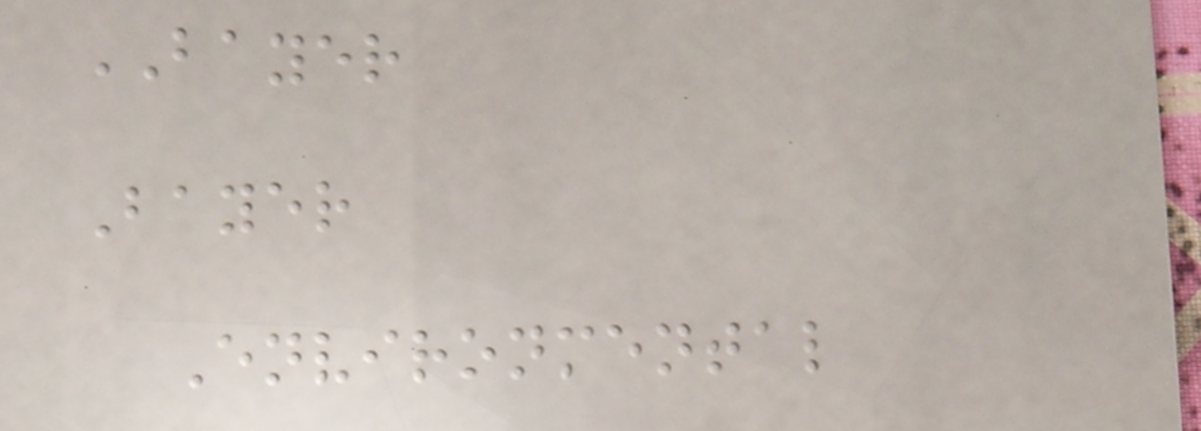BAYER
Bayer
Environmental
